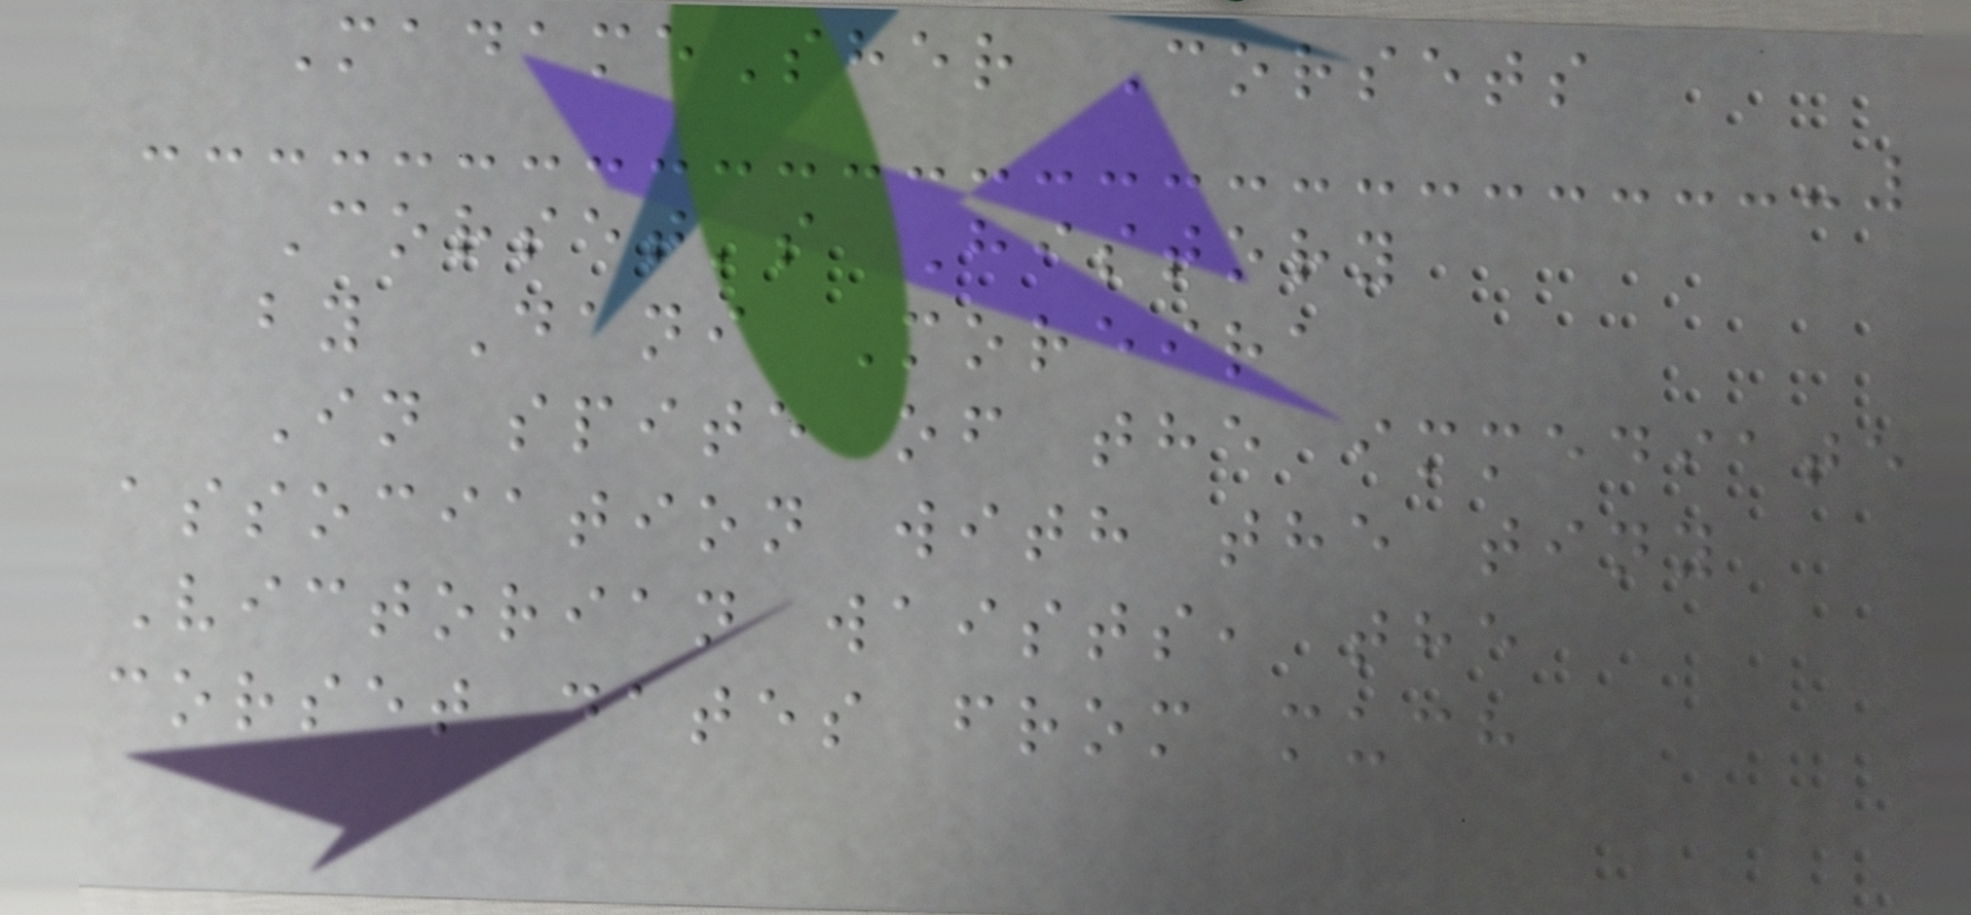MadameSher Corsets
Corset's History
by Dani Moreira
In spite of the immediate
association with the tiny
Victorian waists, the
corset dates from much
